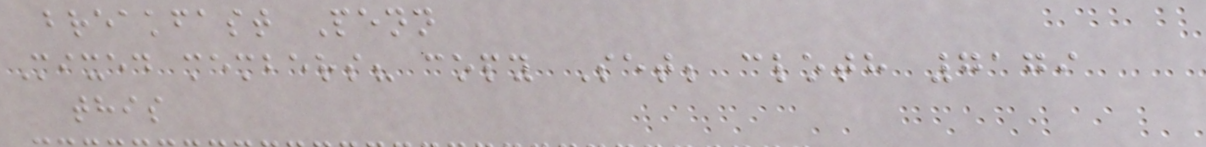breakfast Penn
Mixed members? copy Set; cloth 7179
this
